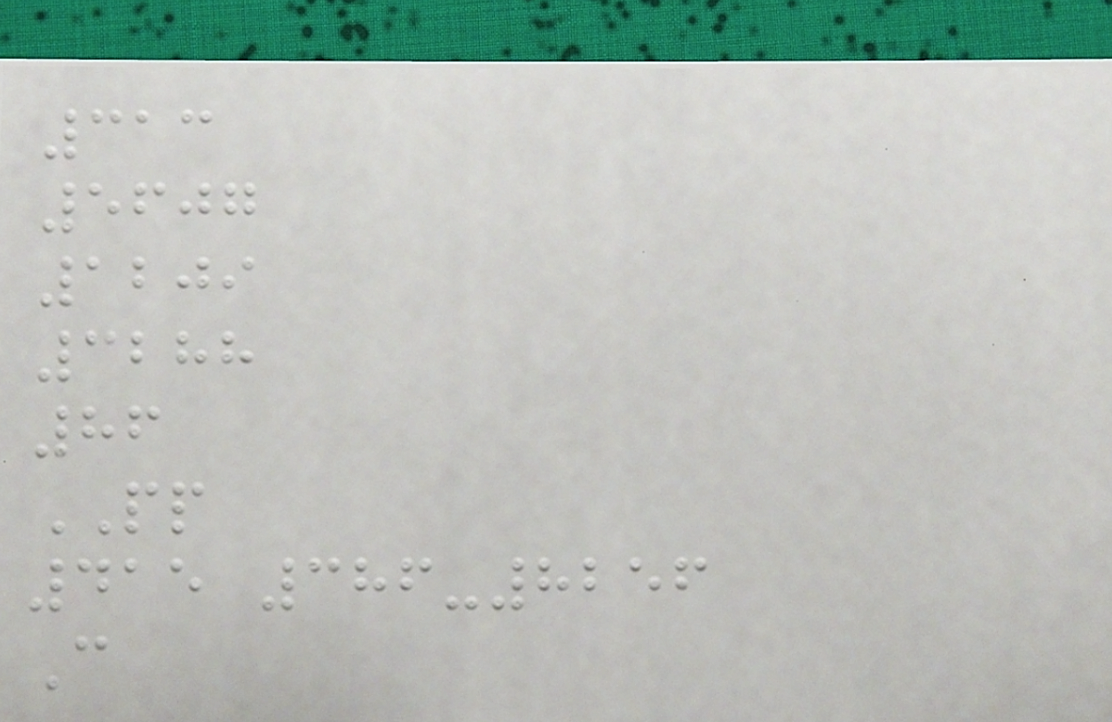313
5607
1209
3288
86
PP
415 386-8256
C
